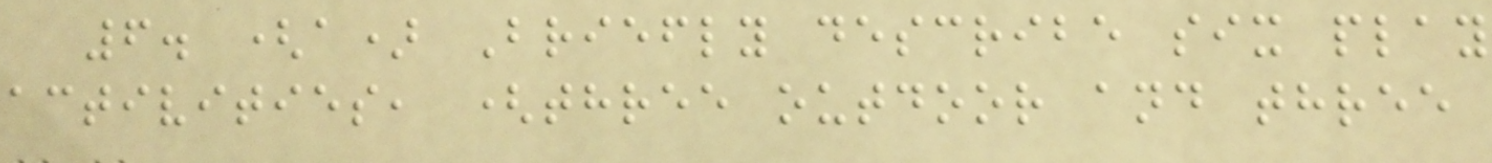6. (a) Briefly describe six play
activities, (three outdoor and three
